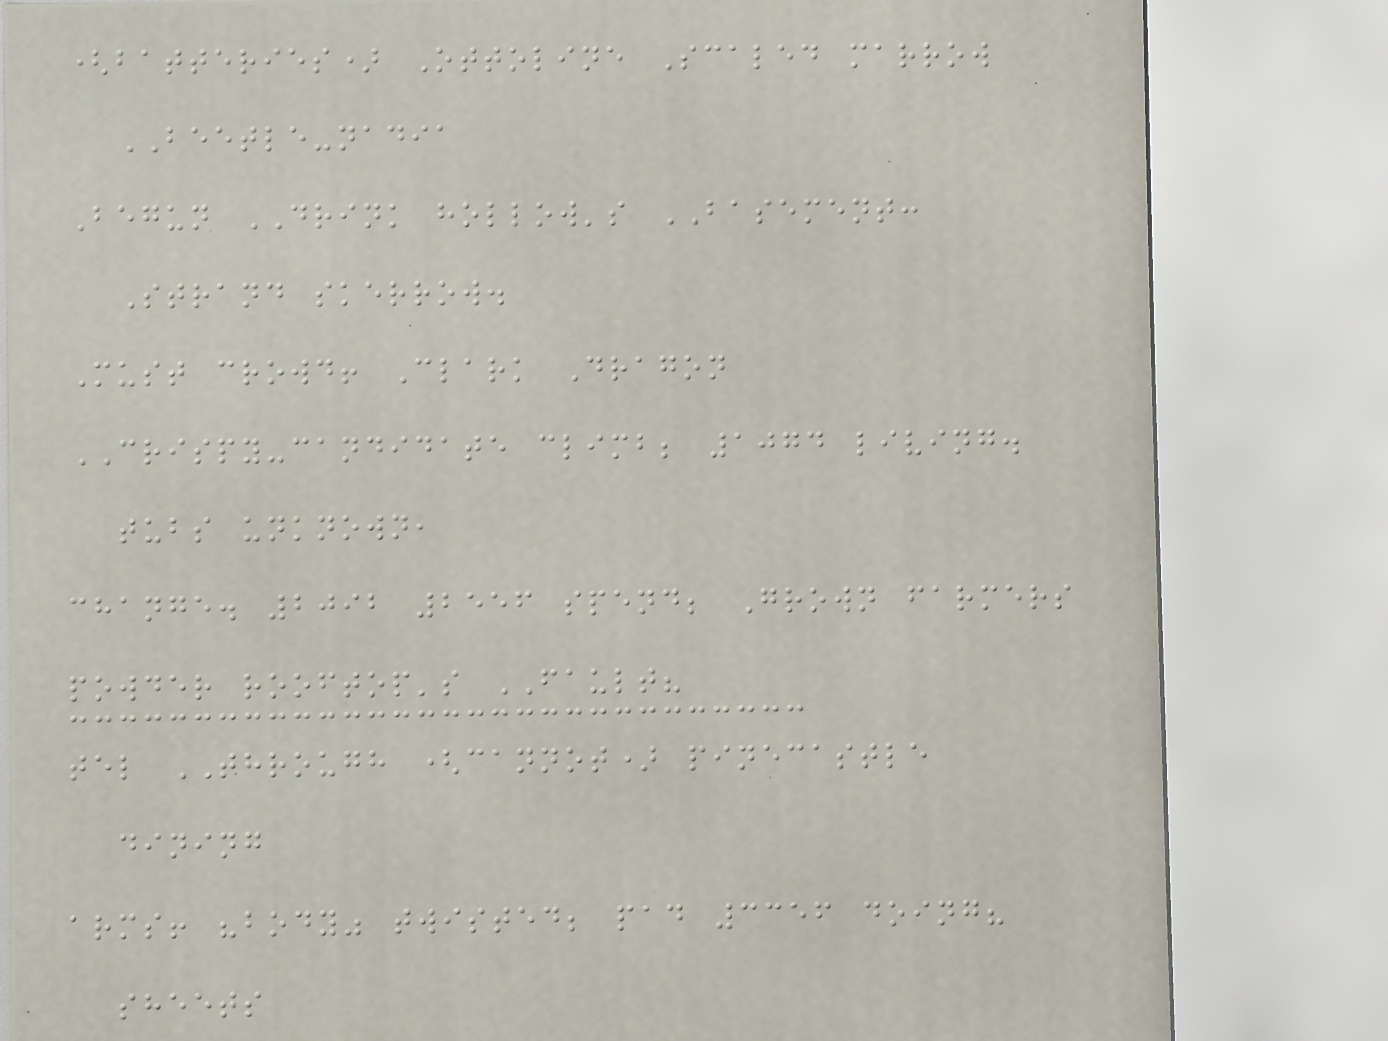(batteries) Ottoline Scaled marrow
BEETLE-nadia
Begun DRINK hollow's BASEMENT:
Strand skerrow.
Must crowd! Clark Dragon
CRISPY-candidate climb; 1074 living.
tubs unknown,
change. 2092 2556 spend; Grown farmers
powder rooftop's FAULT?
tel THROUGH (cannot) pinecastle
dining
arms! "body" twisted; pad 3356 doing?
sheets
